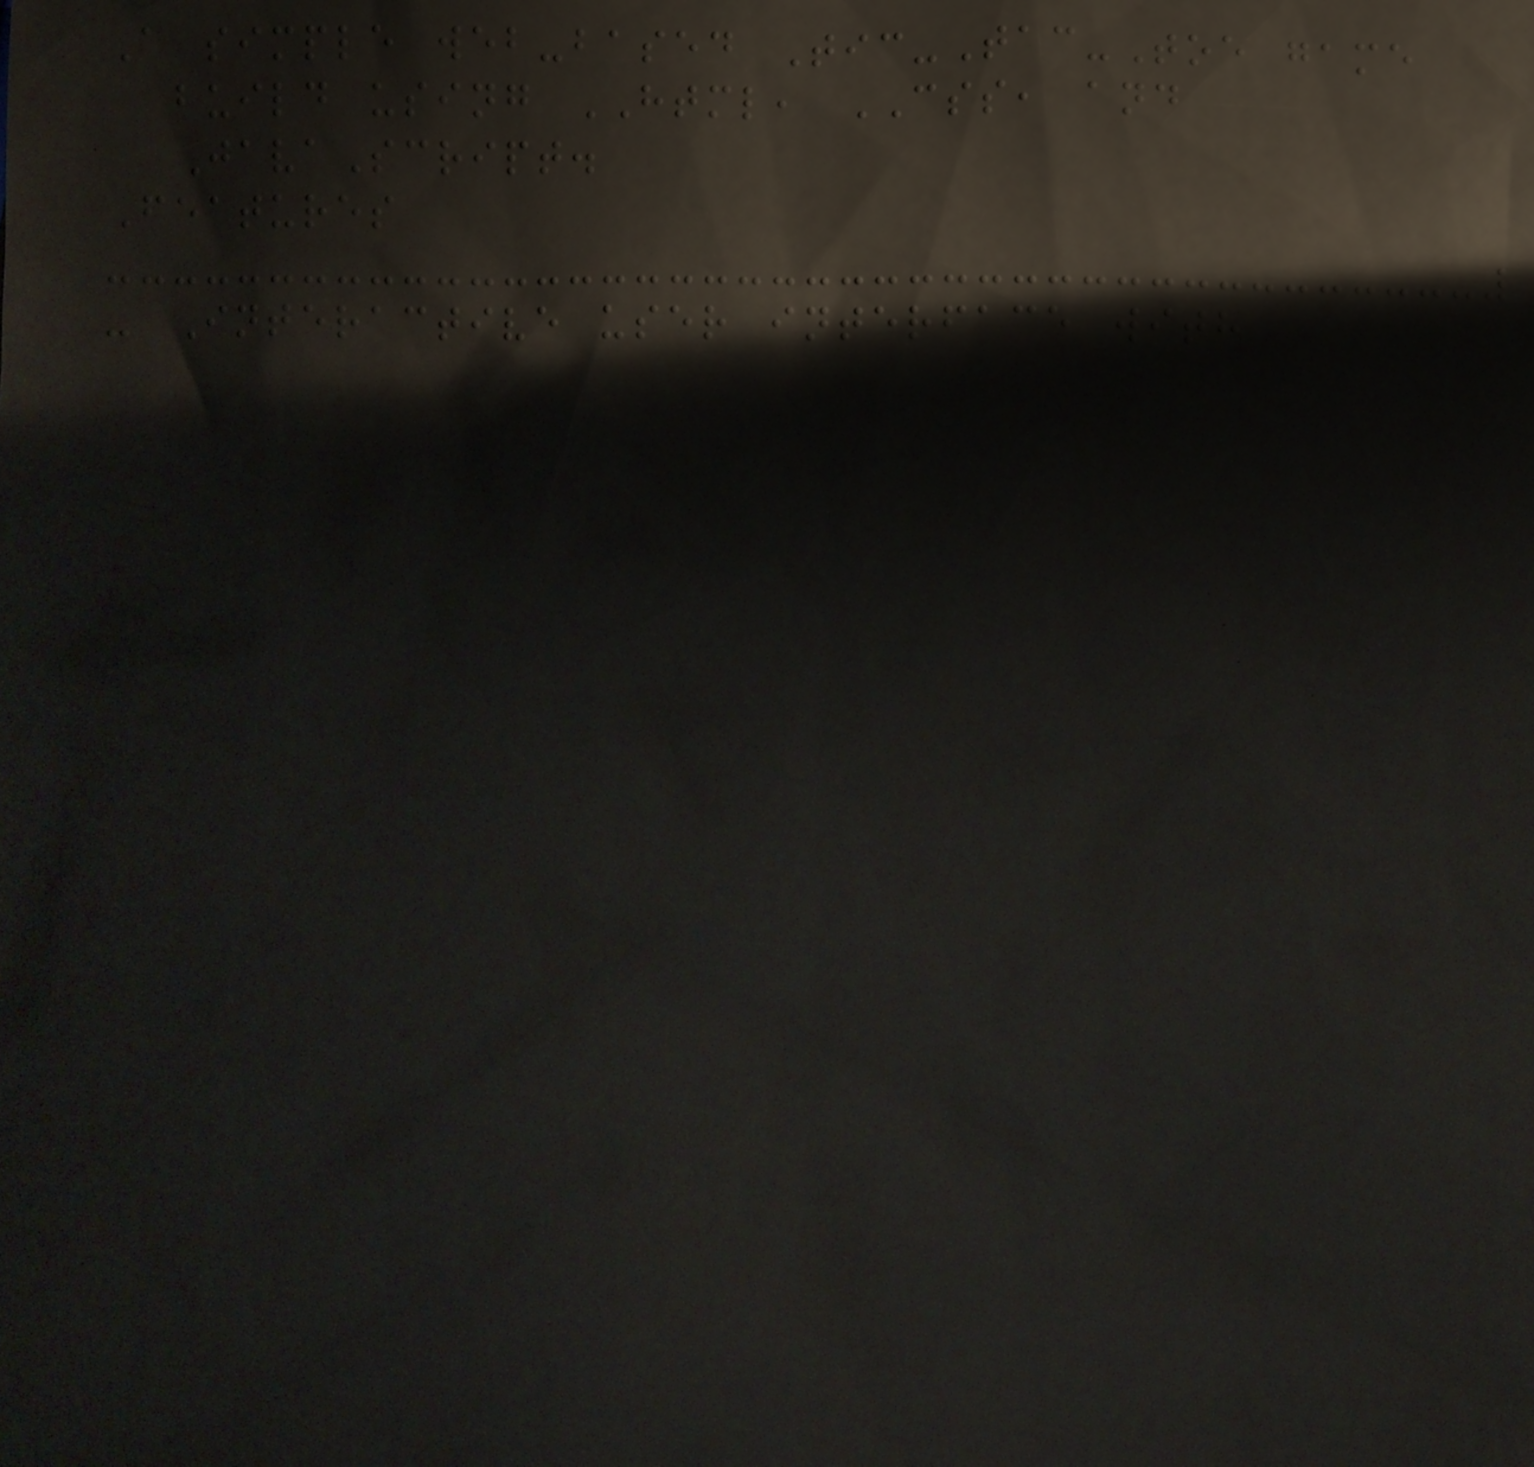A simple web-based Tic-Tac-Toe game
build using HTML, CSS, and
JavaScript.
Features
- Interactive user interface with
